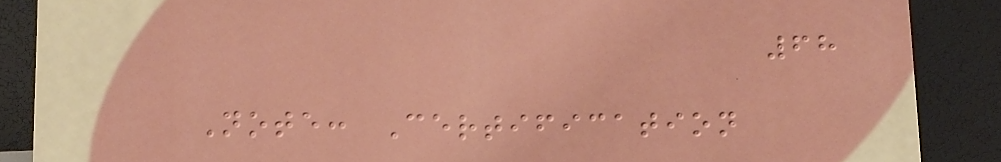68
Note: Certification
